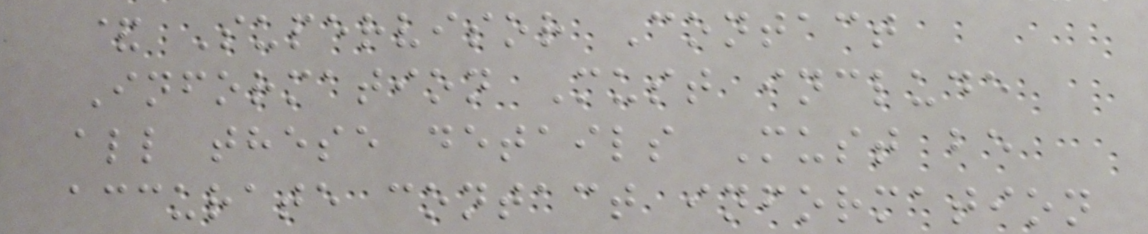& Supervisor Contact
Information Must include
all these details Must be
accurate contact information
